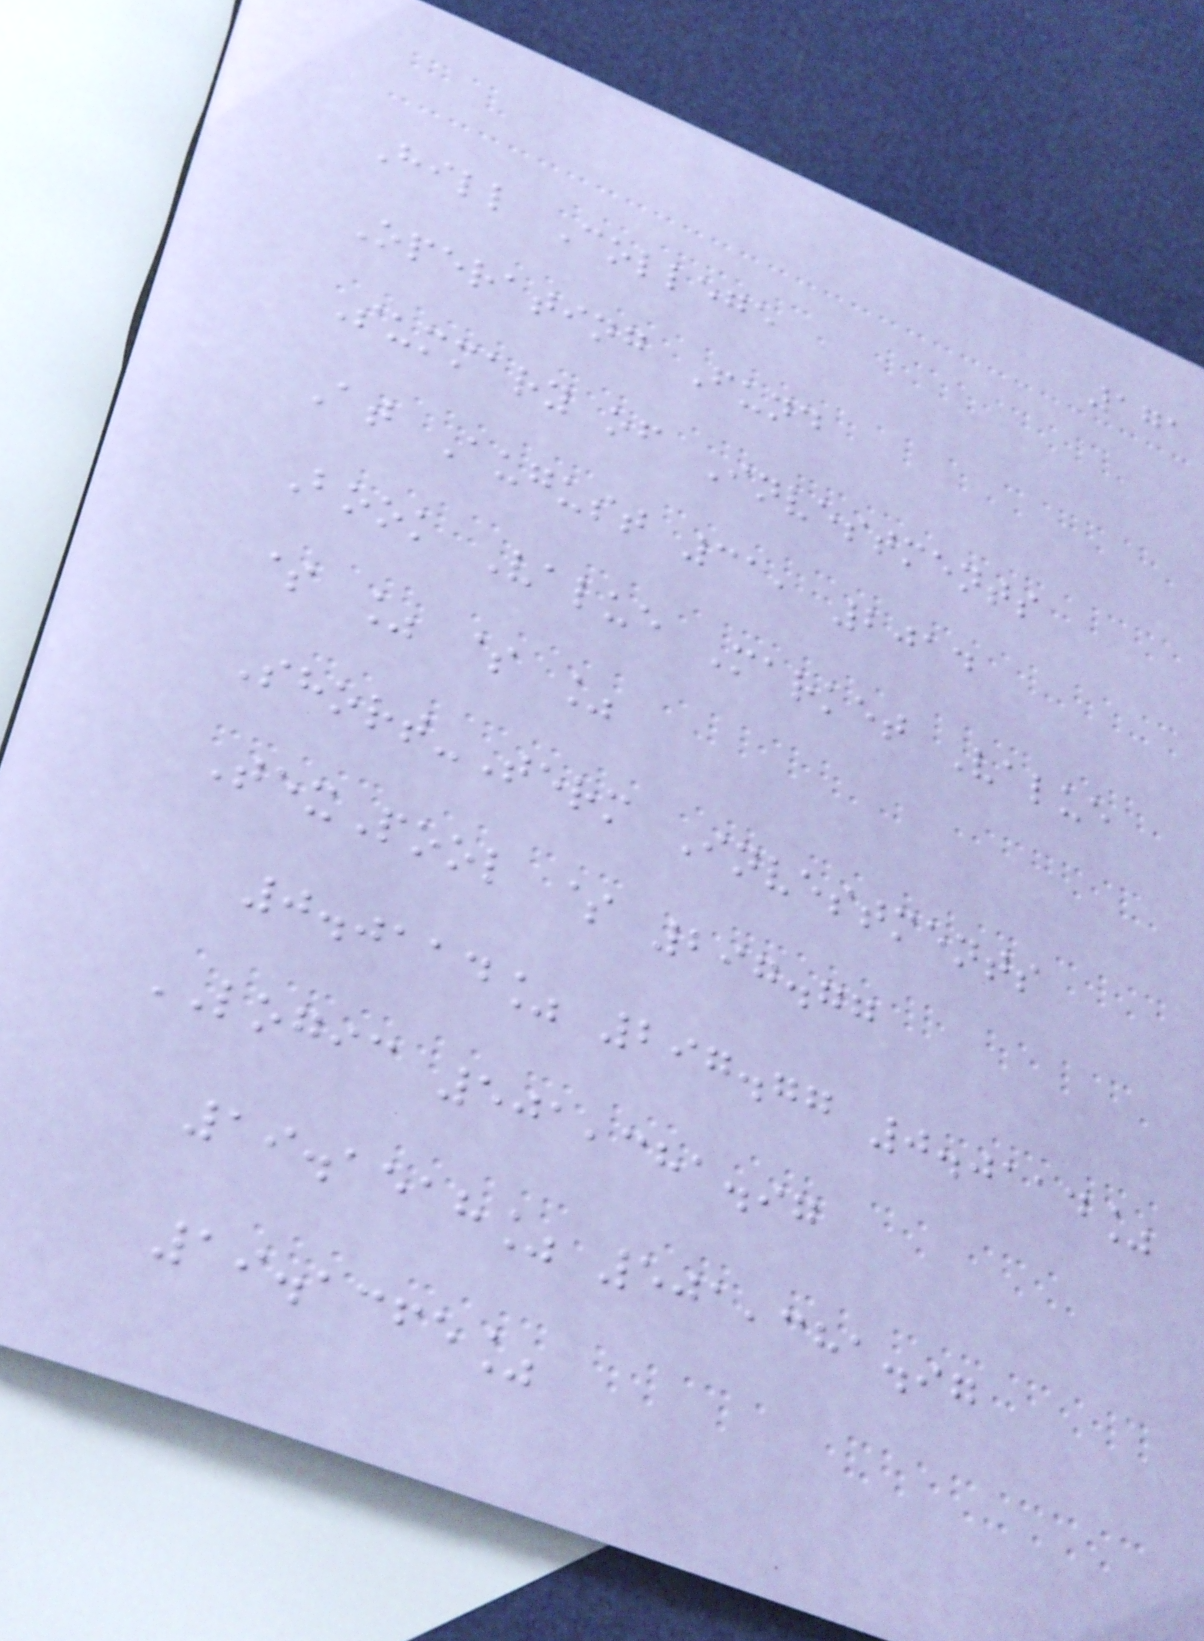171
Hill College
Operating Fund
Summary of Investments
At August 31, 2014
Book Value Market Value
$ % $ %
Short-Term Investments
TexPool $ 297.77
0.0114% 297.77 0.0114%
LOGIC 501,381.97
19.1518% 501,381.97
19.1365%
